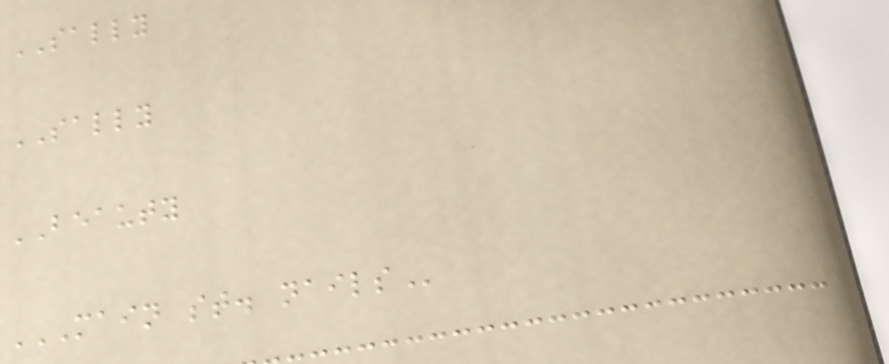SALLY
SALLY
BEAUTY
MAIN ST. NAILS
